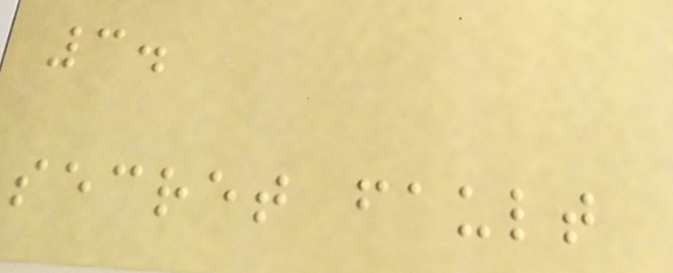3.
secret fault
